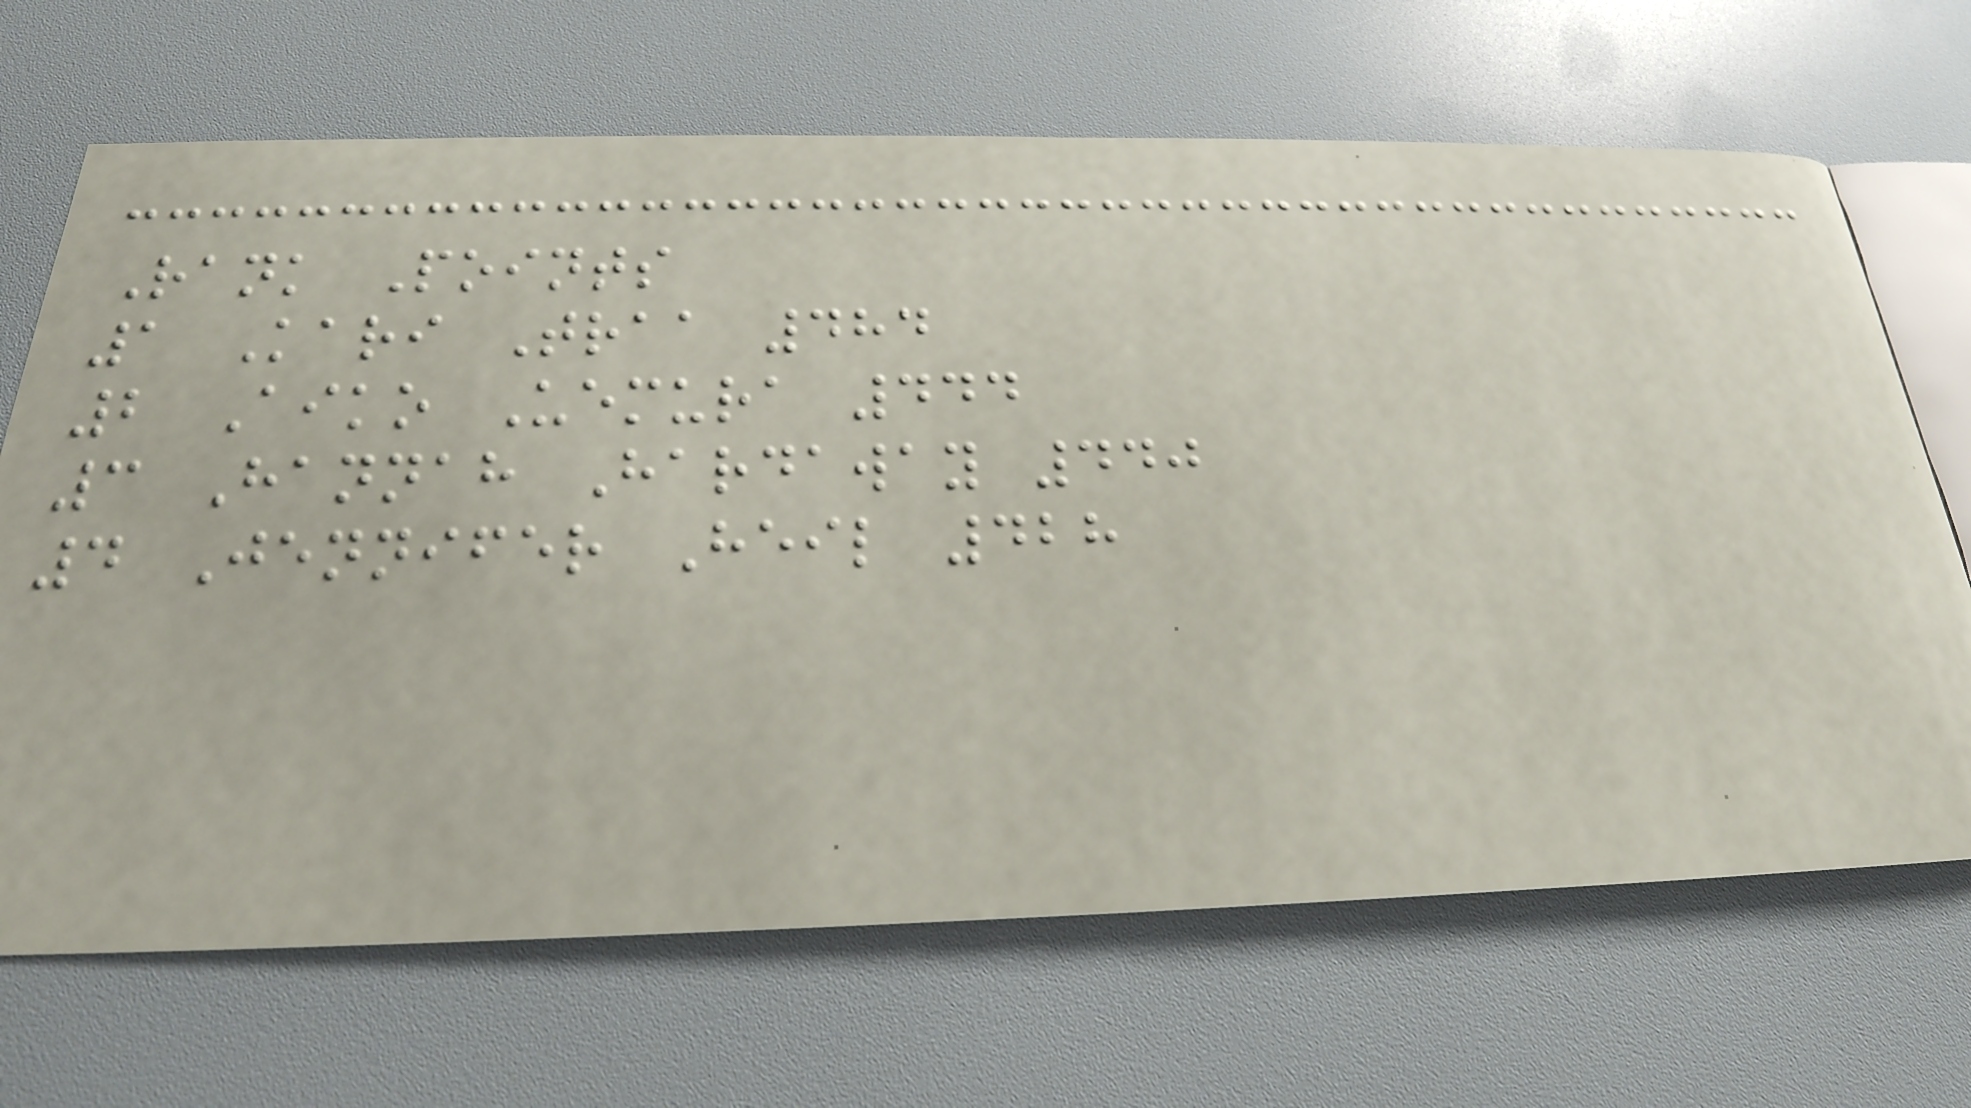Rank Points
1 Kari Traa 484
2 Aiko Uemura 444
3 Hannah Hardaway 440
4 Jennifer Heil 428
